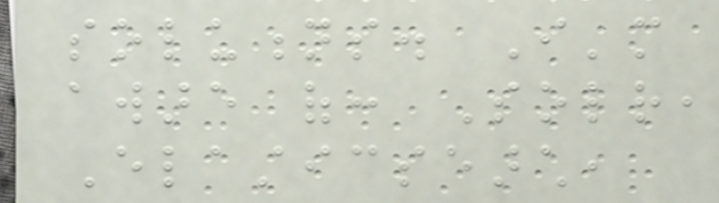solutions. I'm
aware of: Solr,
Elasticsearch,
